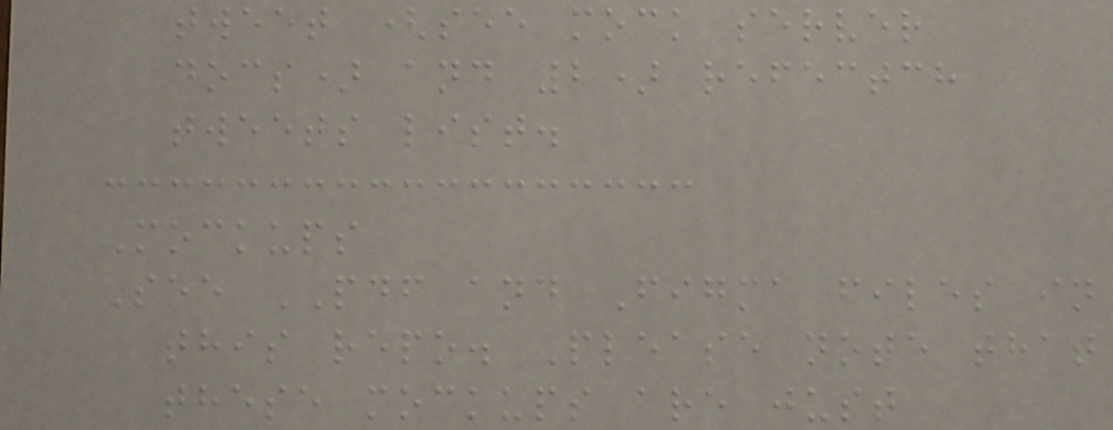tweet (see mock server
docs) and 2) refectch
tweets list.
Mockups
See PDF and Figma files in
this repo. Please note that
these mockups are just
